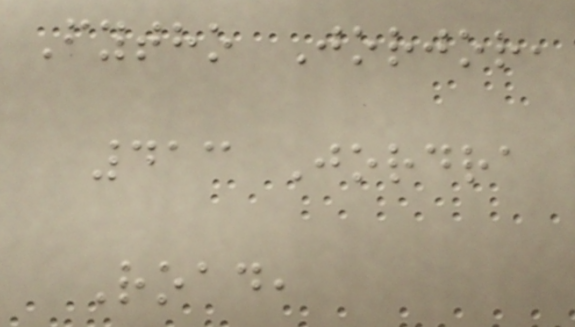Fytho Jorjor,
413 Jordra
Road,
